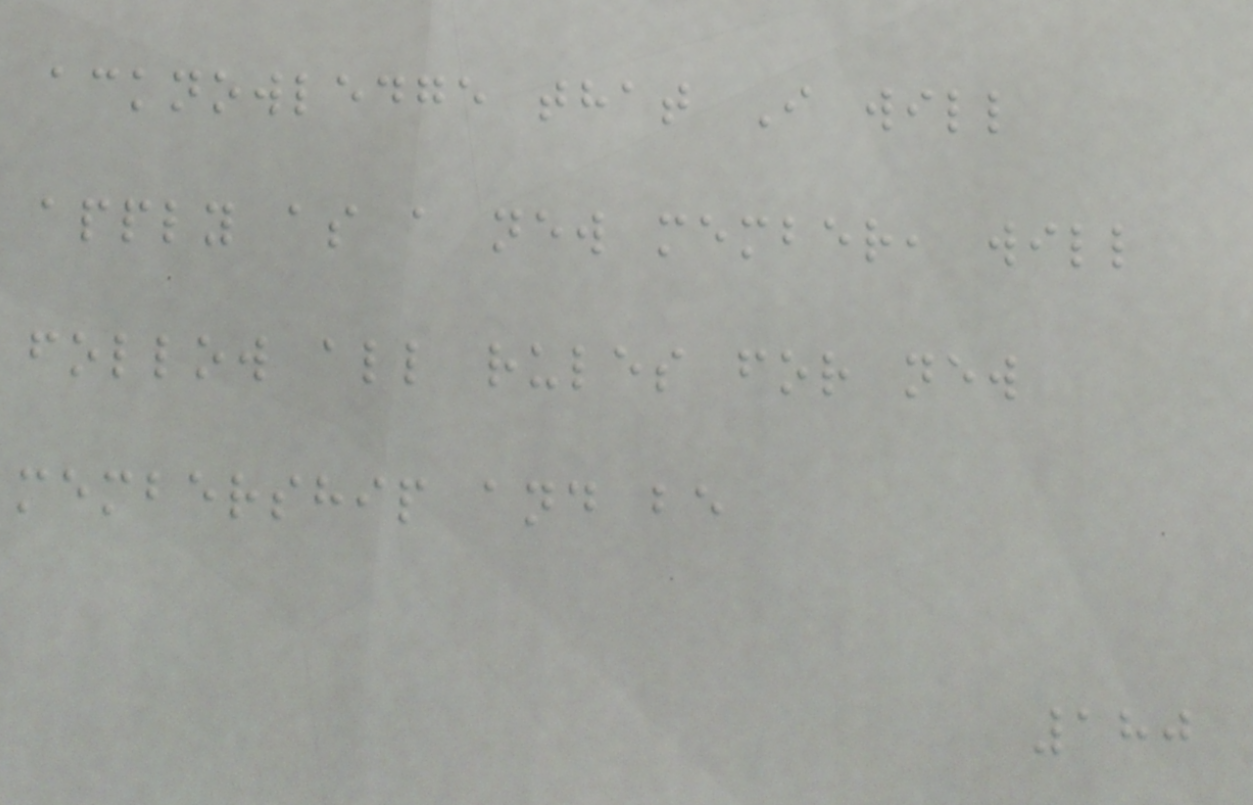acknowledge that I will
apply as a new member, will
follow all rules for new
membership and be
180
